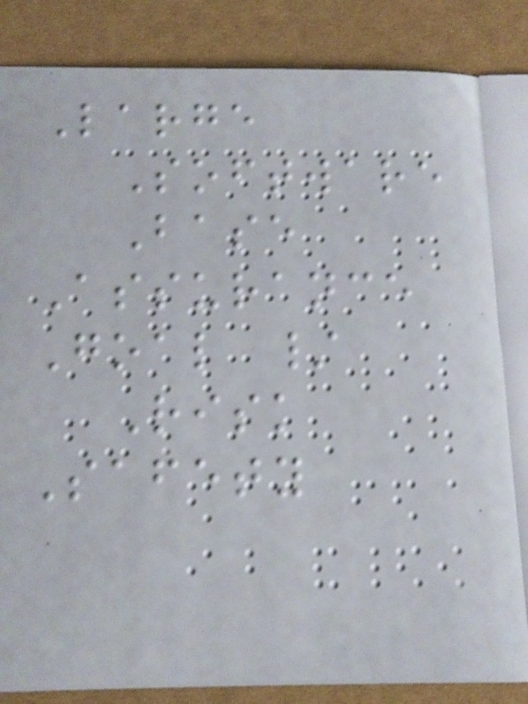Large
Software
Base
Assurance
Goal /
Risk
Safety
